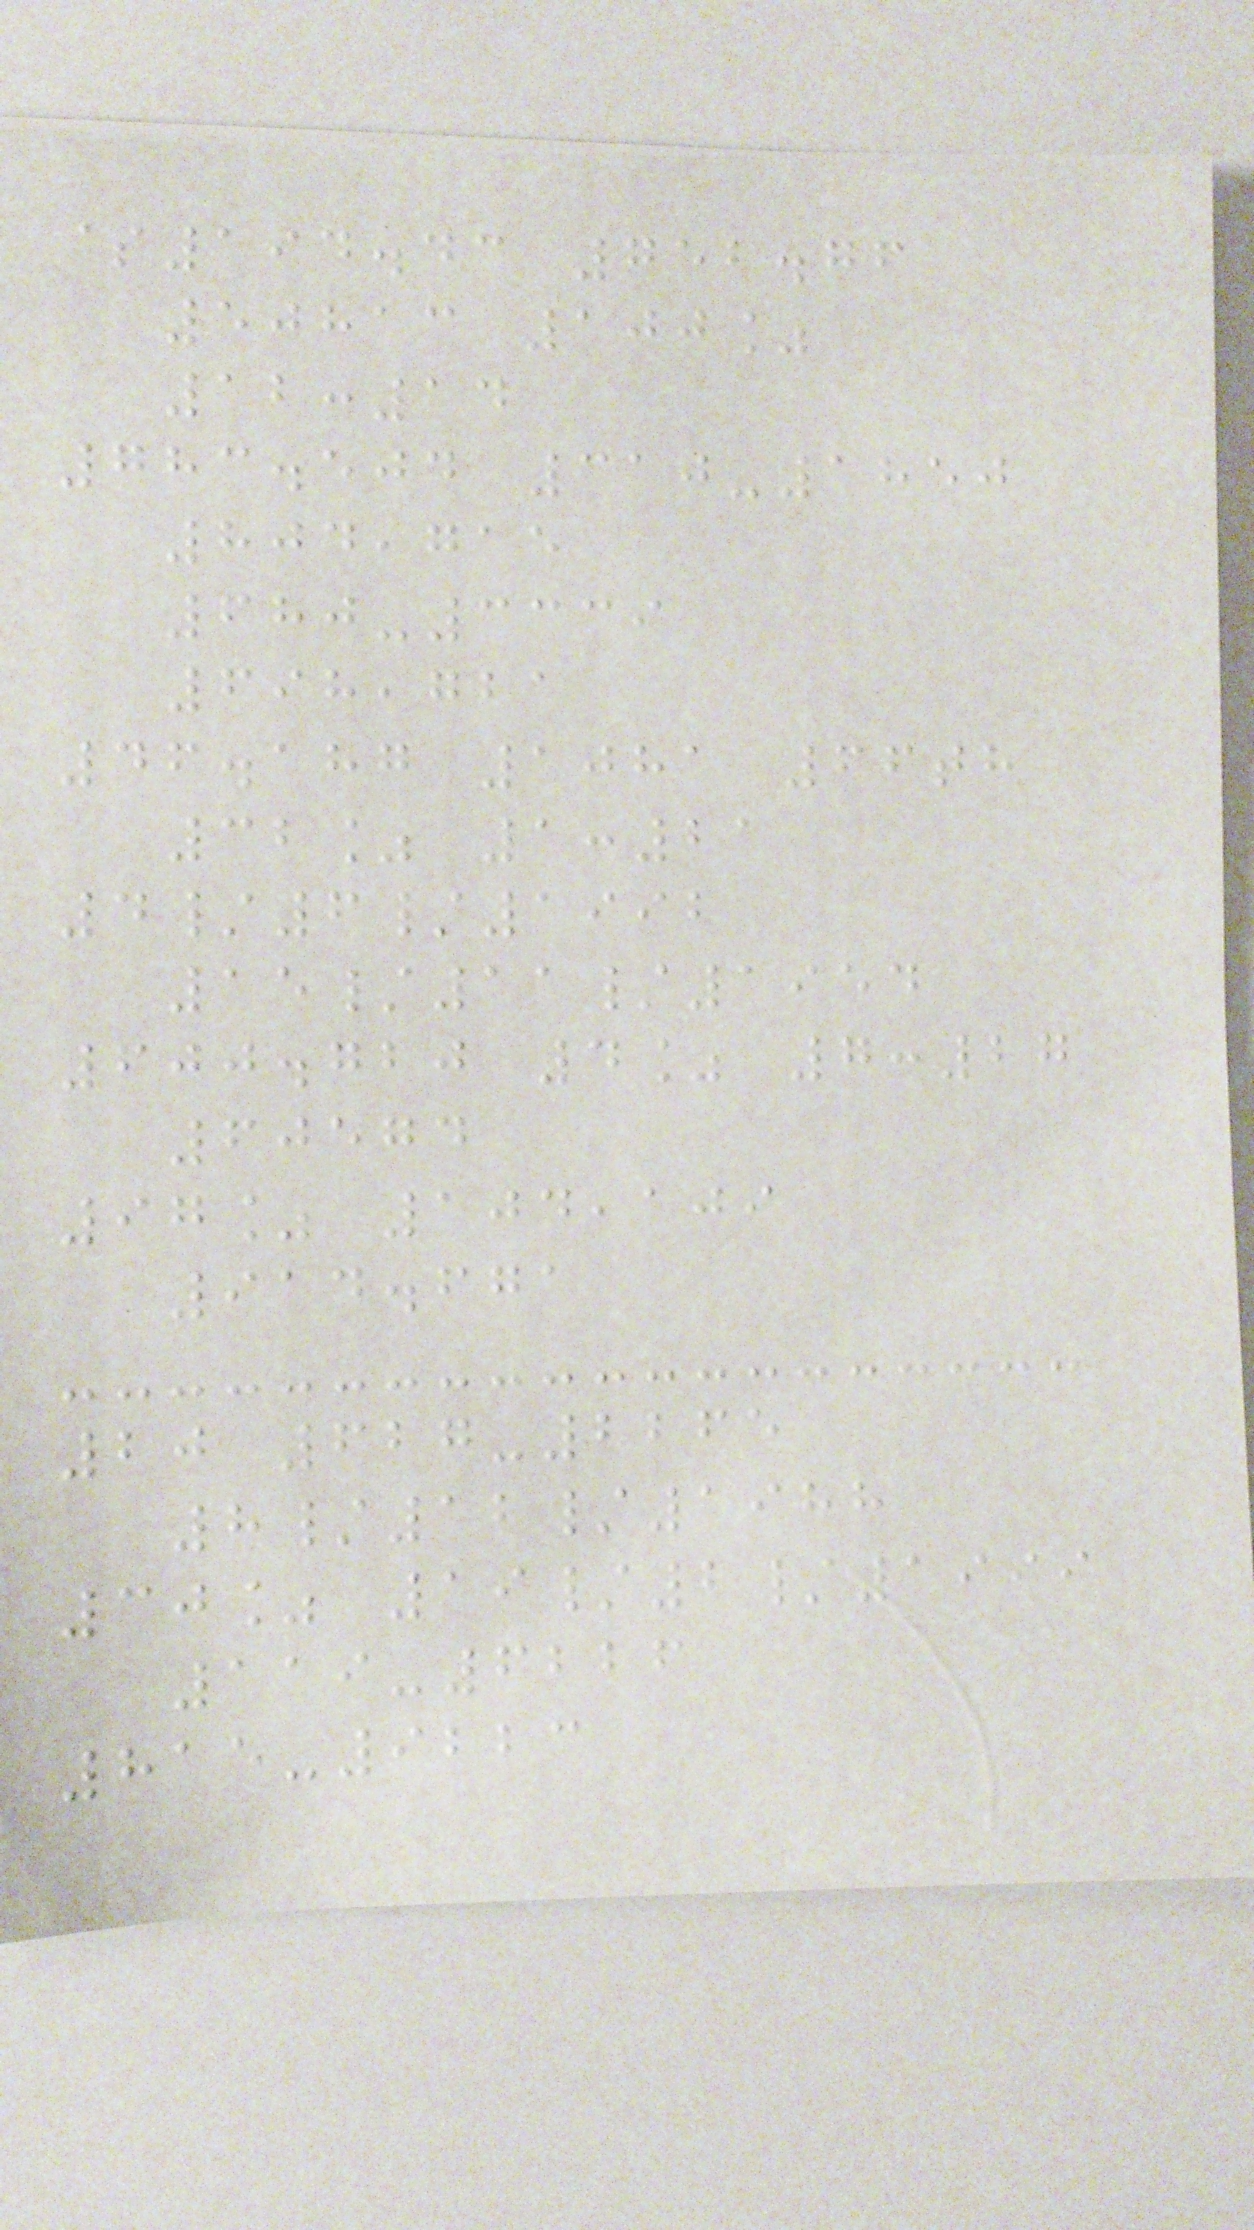$194.43 752.76
50813 100%
12:14
783.504 310-1850
804,715
680-3339
698,721
46.187 1081 66th
32% 1:21
4/6/1992
15/11/1954
600.720 4% 7:27
60574
97% 104,109
914.671
20 627-2265
8/12/1988
30% 19/2/1999
119-6226
815-9223
